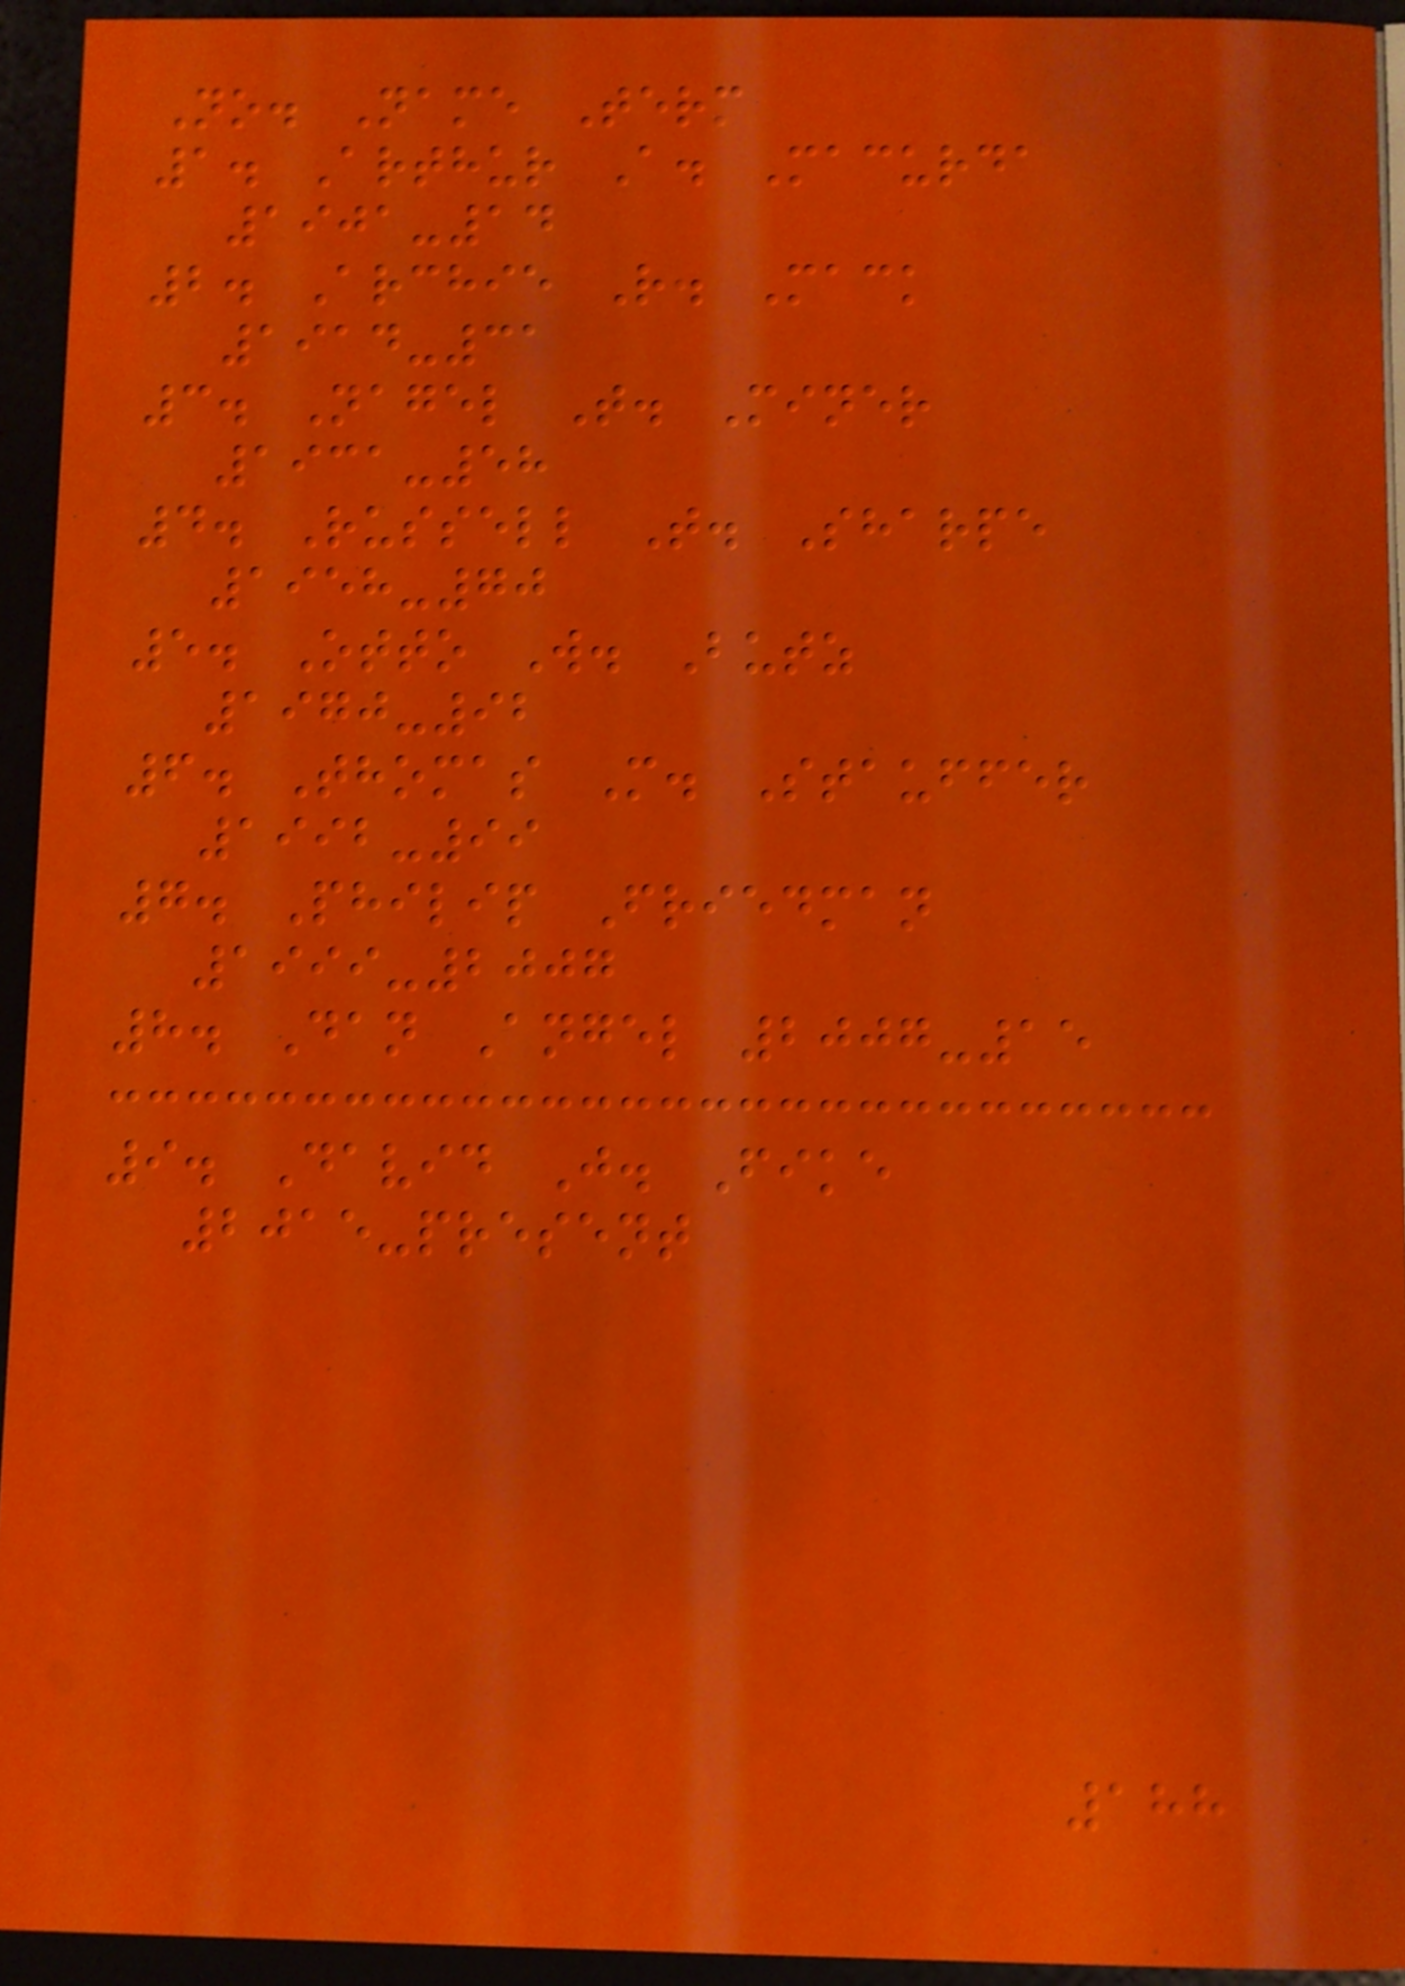No. Name Term
1. Arthur A. Macurda
1901-14
2. Archie R. Mack
1914-31
3. Nagel T. Miner
1931-58
4. Russell T. Sharpe
1958-70
5. Otto W. Butz
1970-92
6. Thomas M. Stauffer
1992-99
7. Philip Friedman
1999-2007
8. Dan Angel 2007-15
9. David J. Fike
2015-present
188
